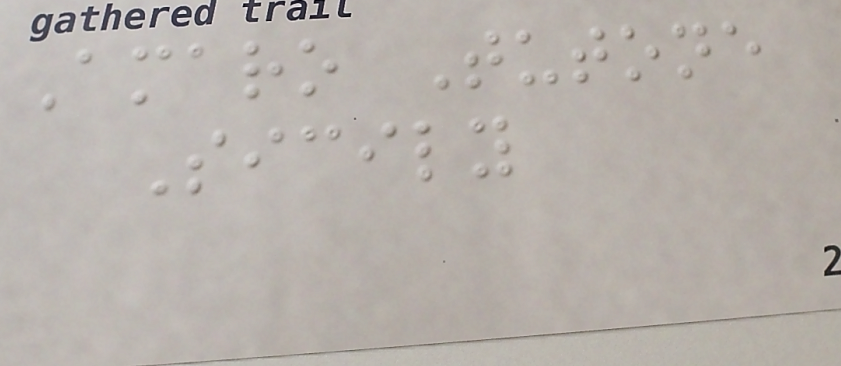Amaro Tutone
Sicily
